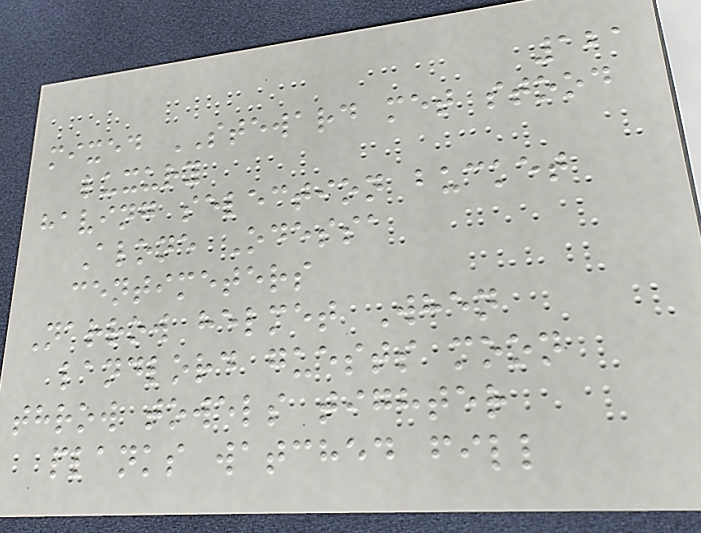121
mixed STEWARD met stood
luxury
having selection bucket
Alone Odessa
centimeters
Narrow helmet When
landlord guests moon
throw towels tighter
planks watched fill
